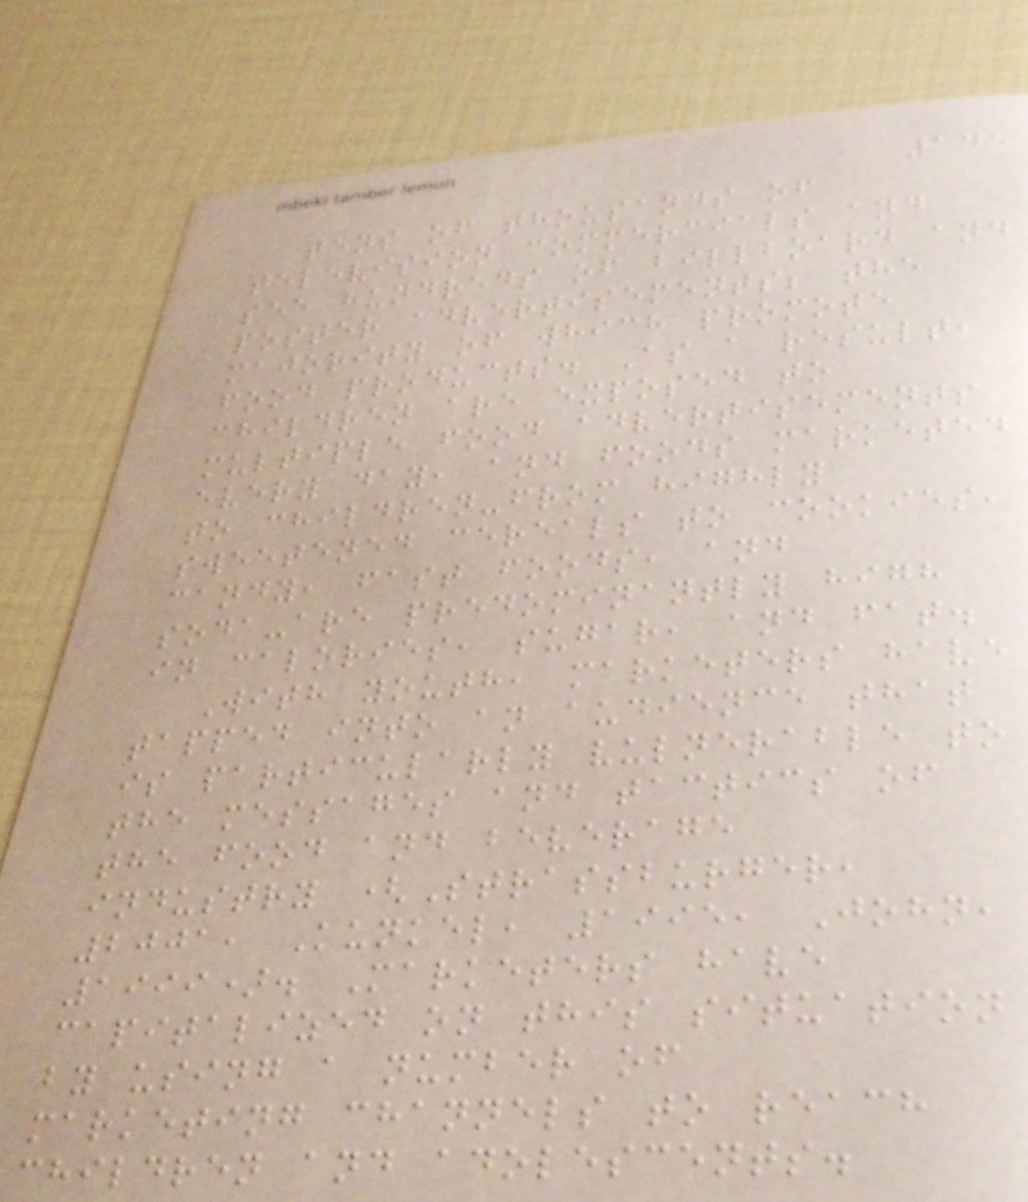145
tens of thousands of
television commercials and
see hundreds of billboard and
poster advertisements; the
majority of which promote
food products. As a result,
children are exposed to
multiple food advertisements
every day, and foods marketed
to children-from highly
sweetened cereals to cookies,
candy, fast foods, and
soda-are predominantly high
in calories, sugar, and fat.
With youth, marketers have
tapped into an audience that
is particularly vulnerable to
the messages and tactics of
the food and beverage
industry (Strassburger,
2001, Kunkel, 1995, John,
1999). Marketers have
capitalized on this situation
by using a number of
marketing channels to reach
children and adolescents.
